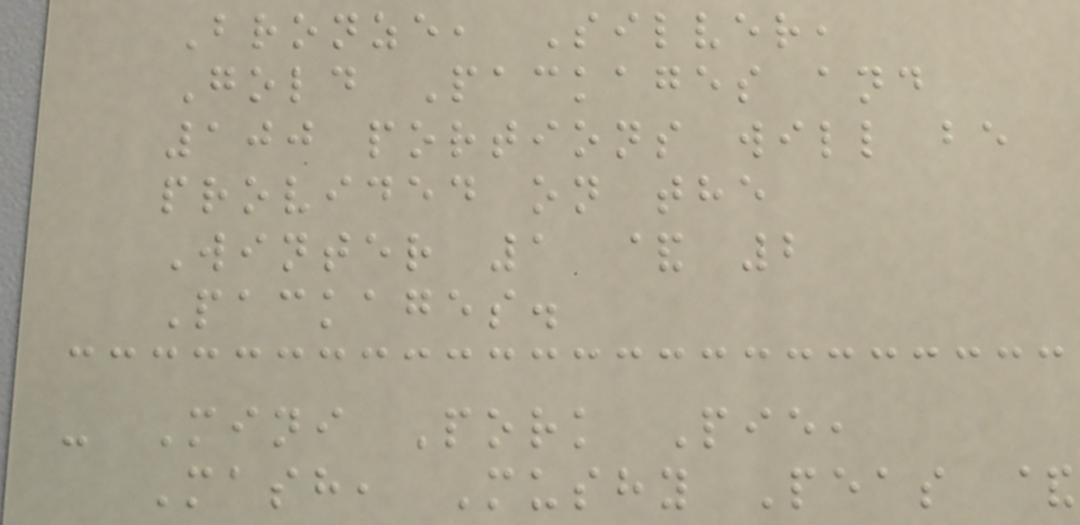Bronze, Silver,
Gold Packages and
100 portions will be
provided on the
Winter 1 & 2
Packages.
- Mini Pork Pie,
Mash, Mushy Peas &
